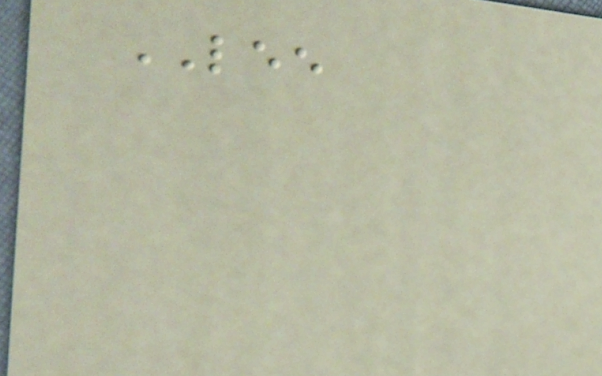LEE
